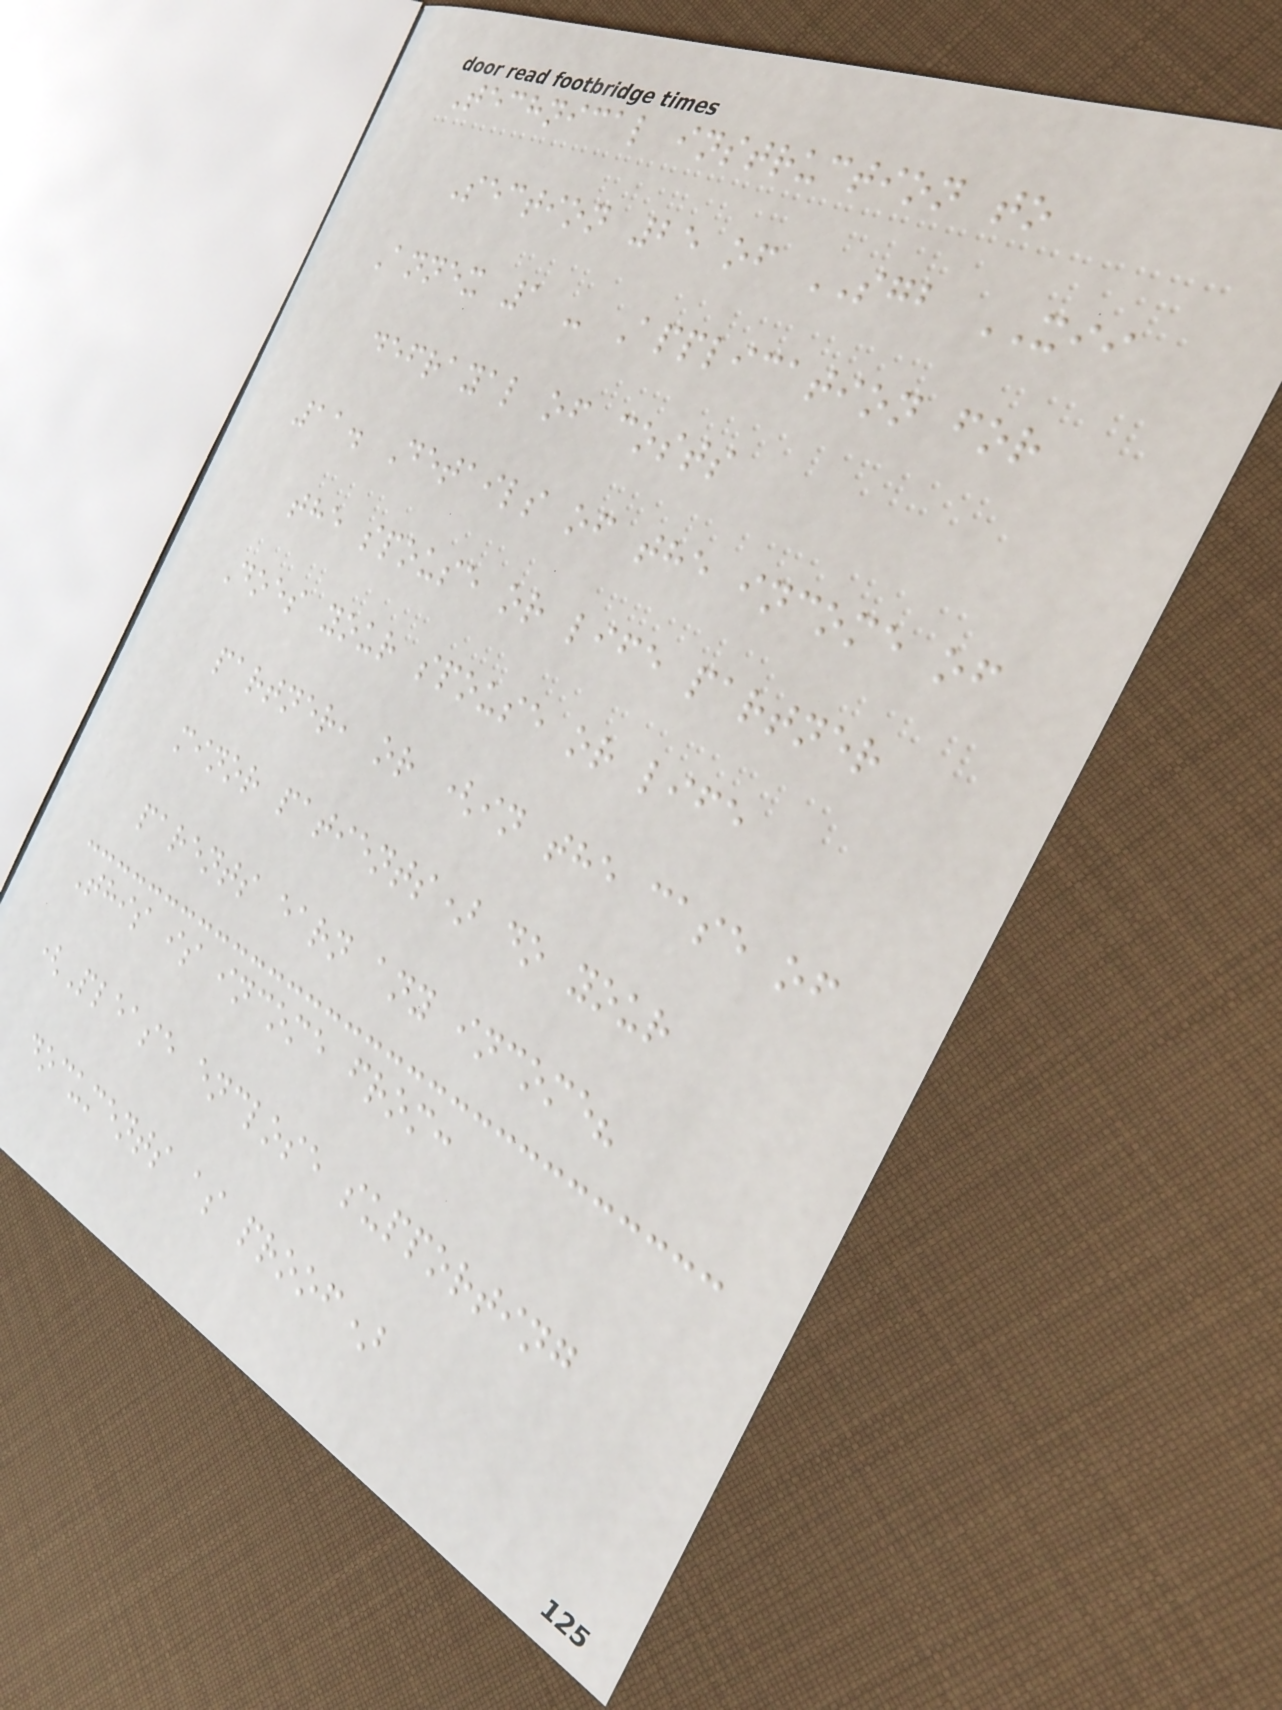Technical instruction to
Section 25 of SGB XII
Annex 1 - Application for
defrayal of costs
11. Details of the income of
the spouse or life partner
Does your spouse or life
partner, or (in the case of
minor patients) do your
parents earn any income?
This is income from:
(Please enclose supporting
documents as proof)
